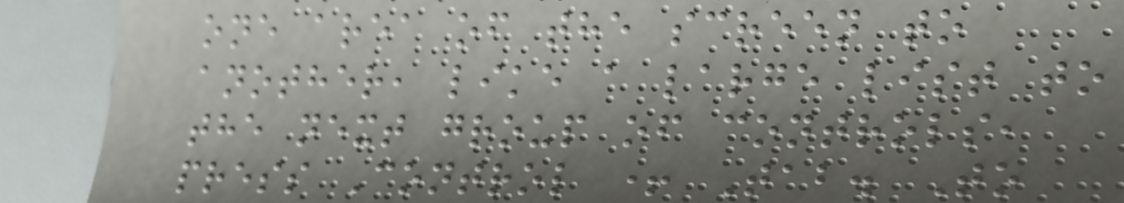one area of the screen to
another, like a large list to
the next group of controls,
press Control + Tab. To
